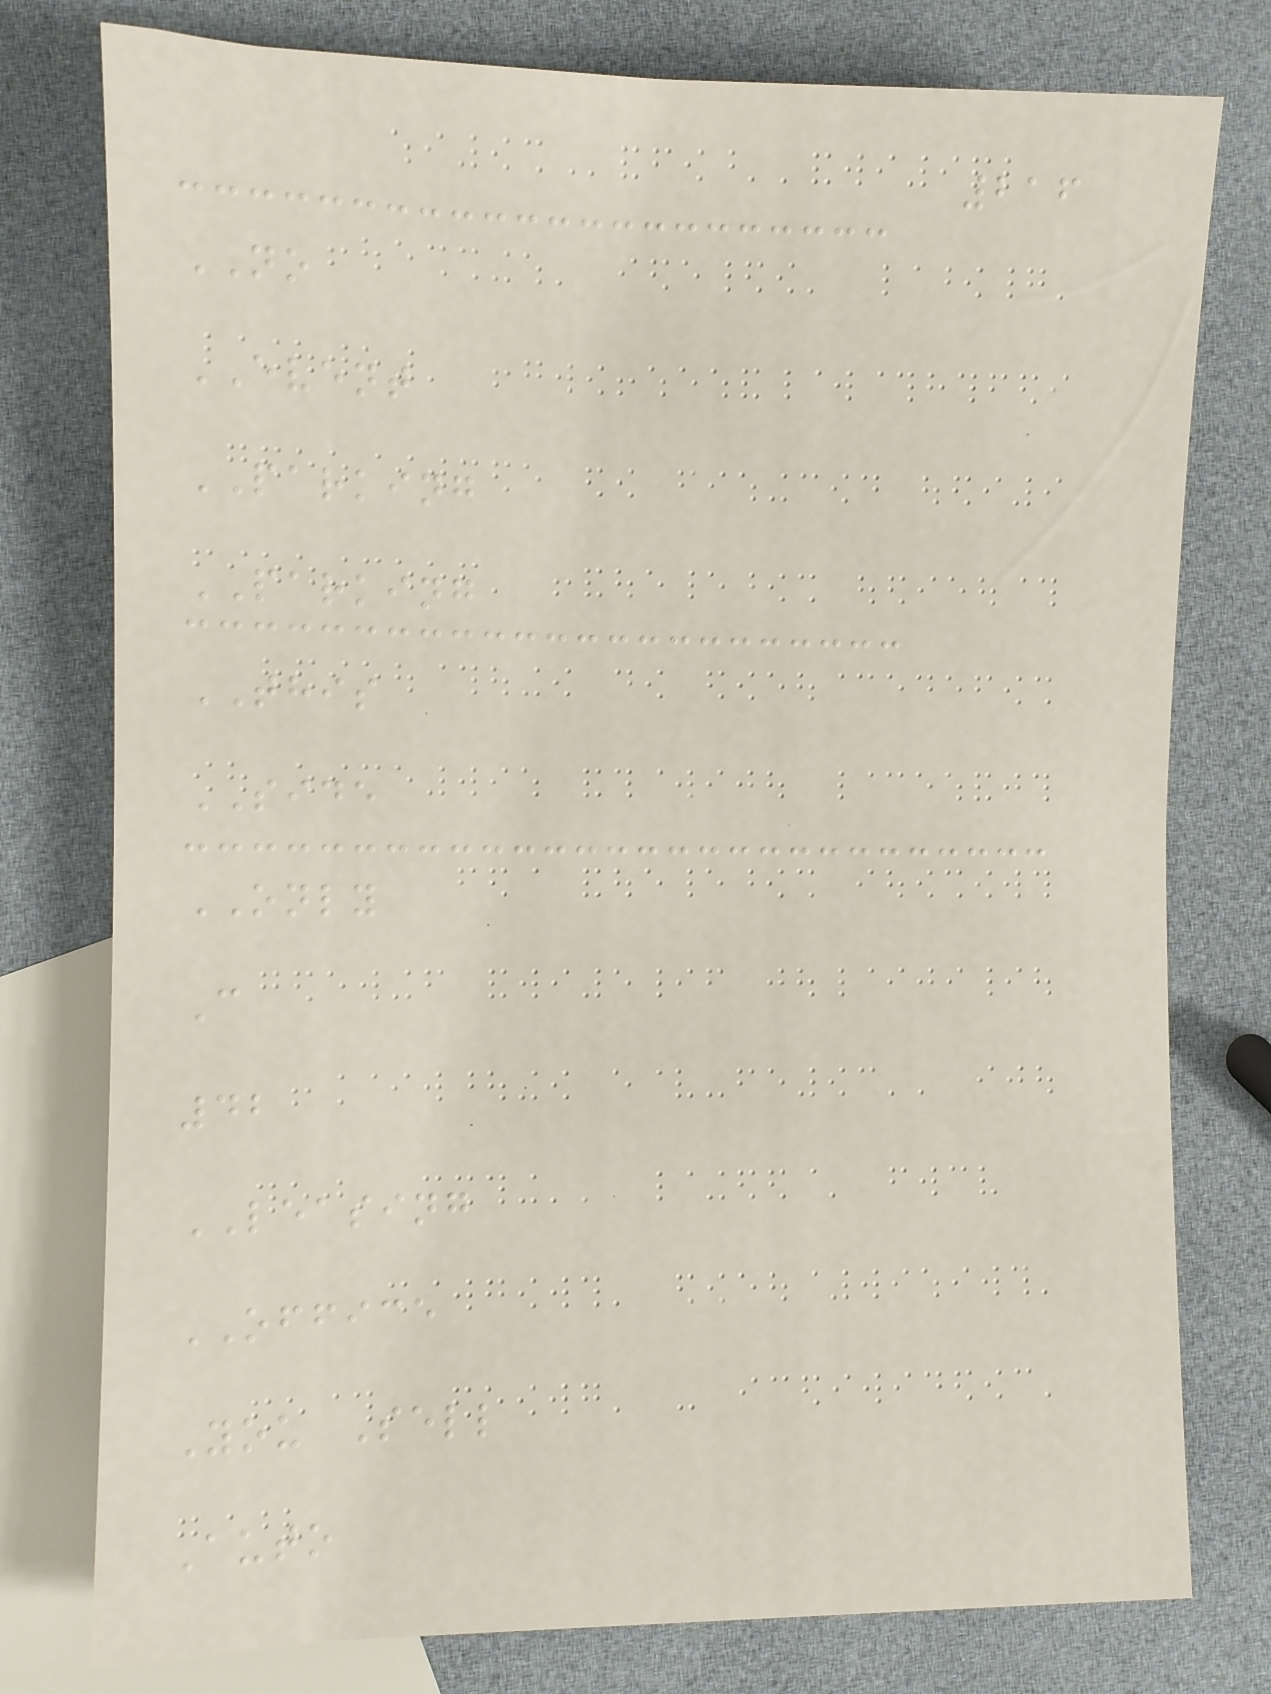216
NO
EVENT
PARKING
PARKING
THIS
SIDE
ONLY
C
42
LEASING
OFFICE
You Sell
Auto
